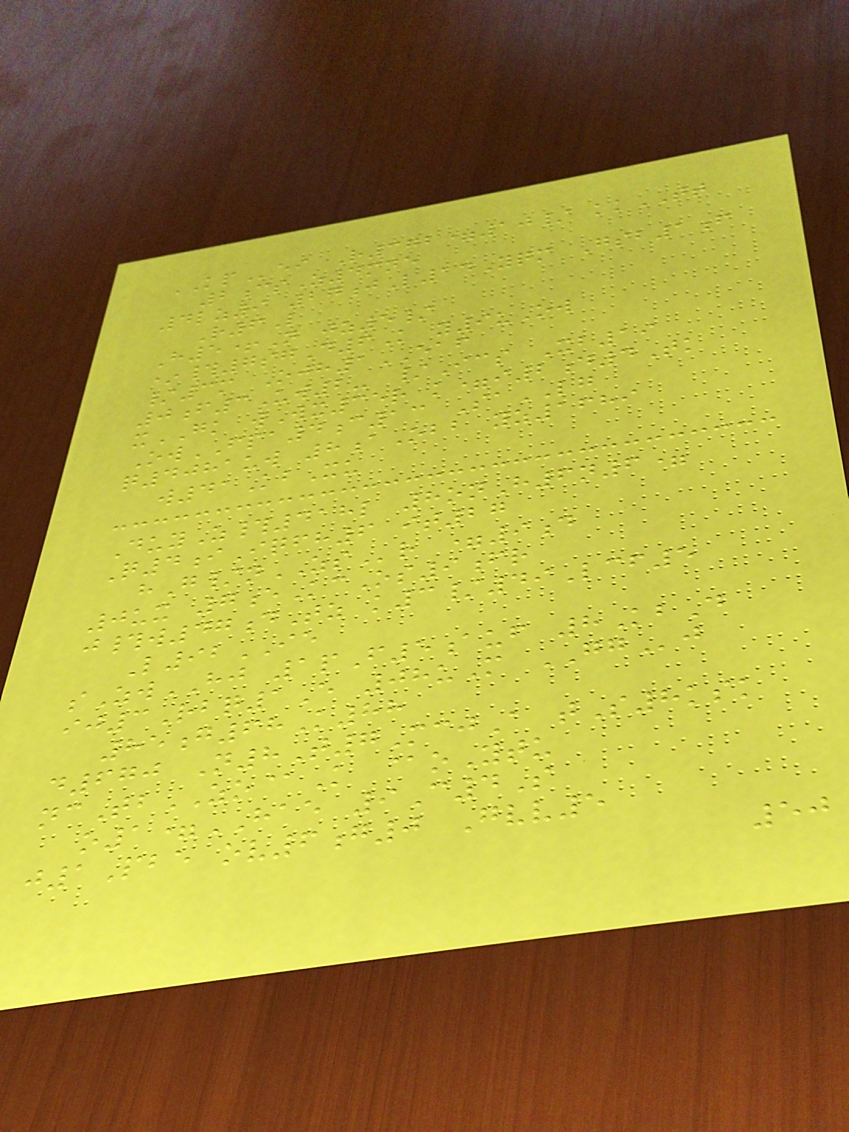KPei R372=10/ kkTT
2csZ4mne
4lz9 27jL14Yqm Gsb1f
R6L
H5+N jz5/
*#7sgD6K y9uOw
/3m Ojh1EAF
0f3Uw2- /Ics Xb19
xGK wWx35r k=i2d4Tk
OwFPA4c13 SaLG
q4081uw 8aObb yz1689
w41KbXu
DuyZ#418l 8onH6n6=
Q4iIqfh6 it27
hG/nZSr =9d
0ux 7eKcOs9fr
j#w47dTz k3/49Lcf5
L92IE
sZwHJ 1pF5auf 8KbD
ij3Rbq1E 08uM GGj
85g68K88
d670 N8T7McjA tS8ksk
ncTbZO@K @oYtu
o1=HAE 9C4S
j1Pbe ov6g0 Gvv5
50
